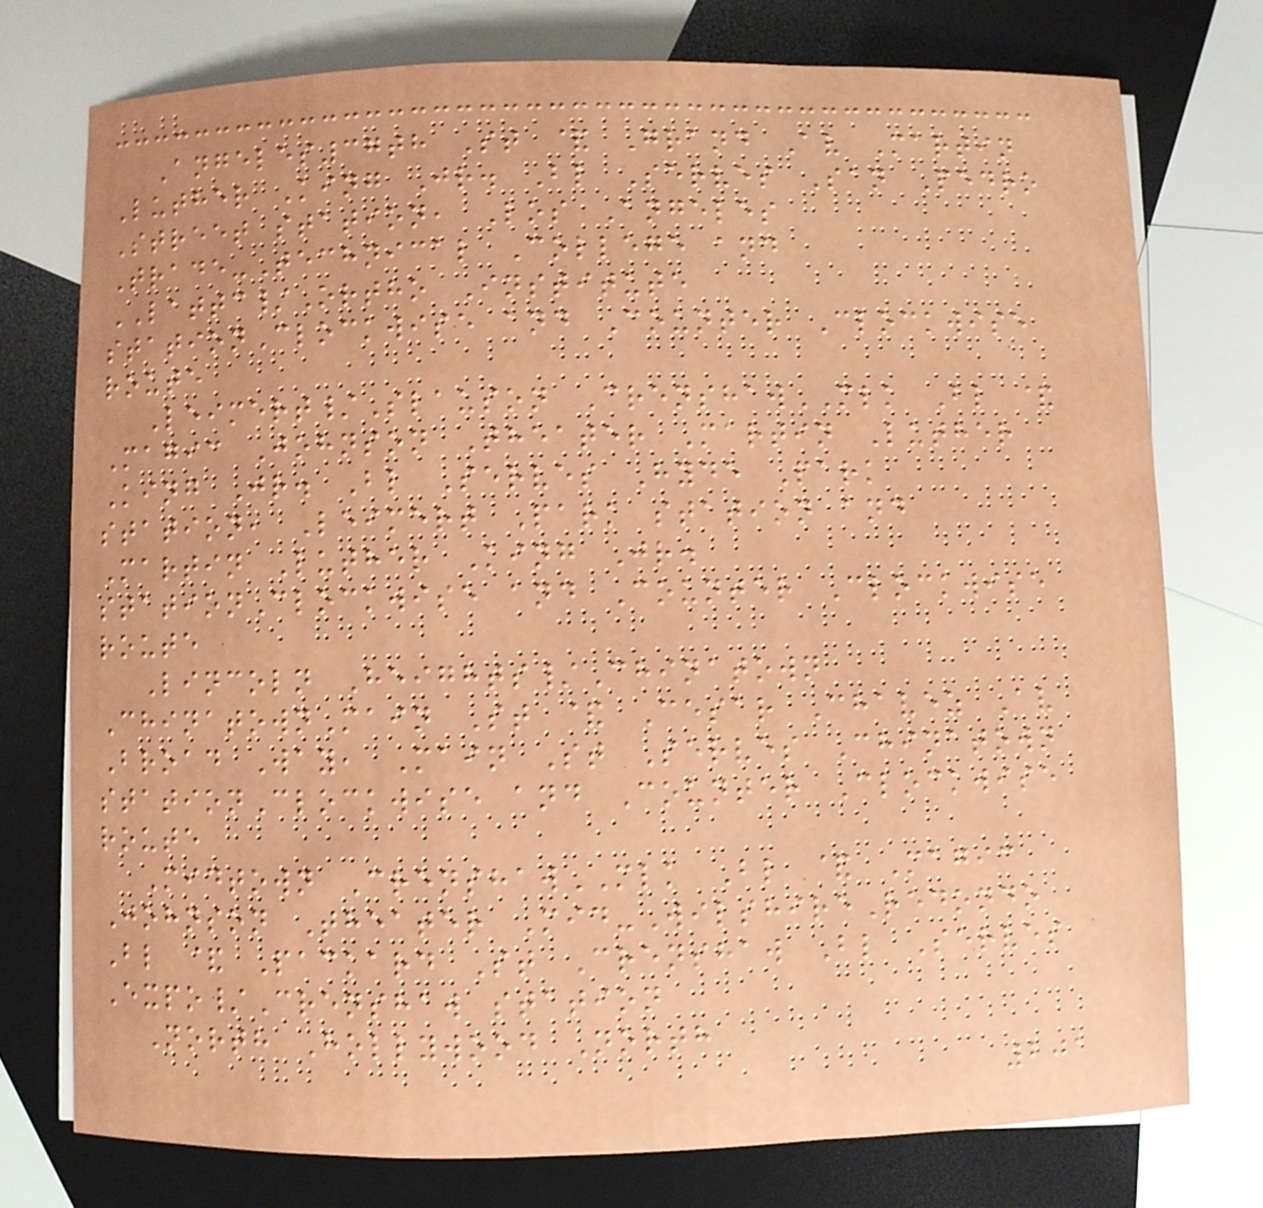Angeles37th St & Grand Av Martin
Luther King Jr. Bl Serves San Pedro
Street station, Los Angeles
Trade-Technical College and
LATTC/Ortho Institute
stationClockwise and Counter Clockwise
route
Leimert/Slauson CrenshawMLK Bl &
Magic Johnson Theater Martin Luther
King Jr. Bl Serves Hyde Park
station, Leimert Park station and
Martin Luther King Jr.
stationClockwise and Counter Clockwise
route
Lincoln Heights/Chinatown
ChinatownMain St & Cesar Chavez Av
Broad Way, Main St Serves Chinatown
stationClockwise and Counter Clockwise
route
Midtown CrenshawMLK Bl & Magic
Johnson Theater Mid-WilshireRedondo
Bl & Packard St Crenshaw Bl Serves
Expo/Crenshaw station
North Hollywood North
201
